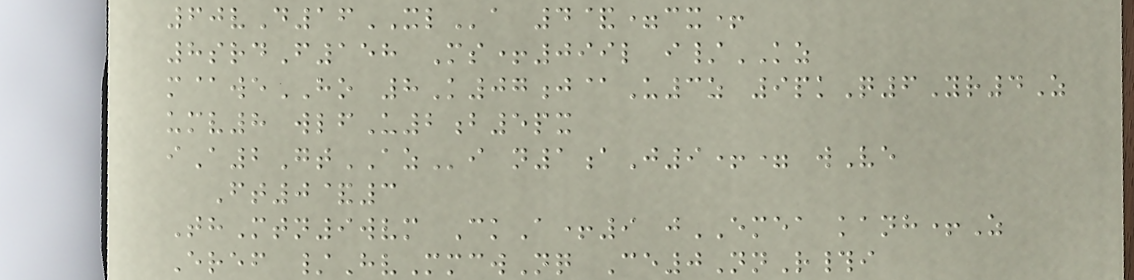60vD16XLa 4&=cx+
8srdF158 Ms+099l i/KZ
m@weHO 8K07j@U3z 9pkQ6Yr4Z
umv8 wlfU2b5px
iA2GtAZi n1aJ9+= wVe
Ft0&3
ThMtn9wvm CkA+9 jEMEA kanh+Z
Eref /HvMmcwNq Ce0NnR#i
